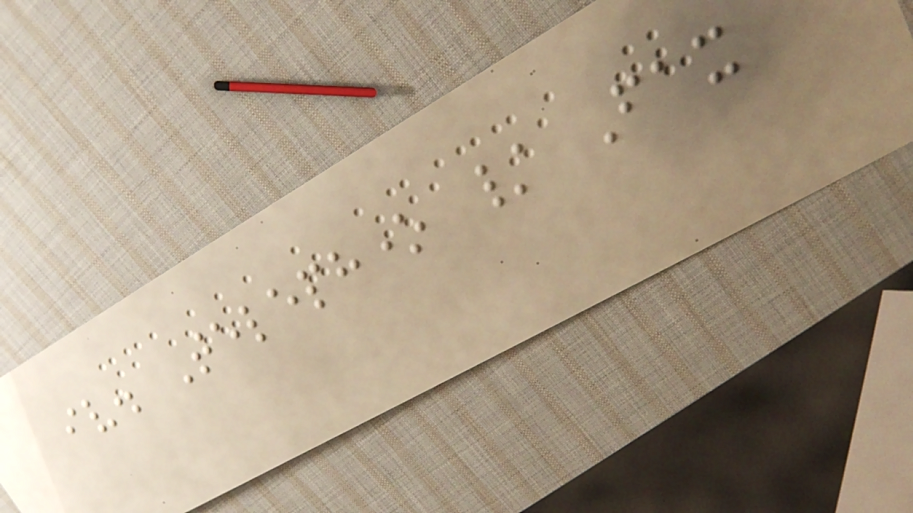iv. Telephone / Fax
